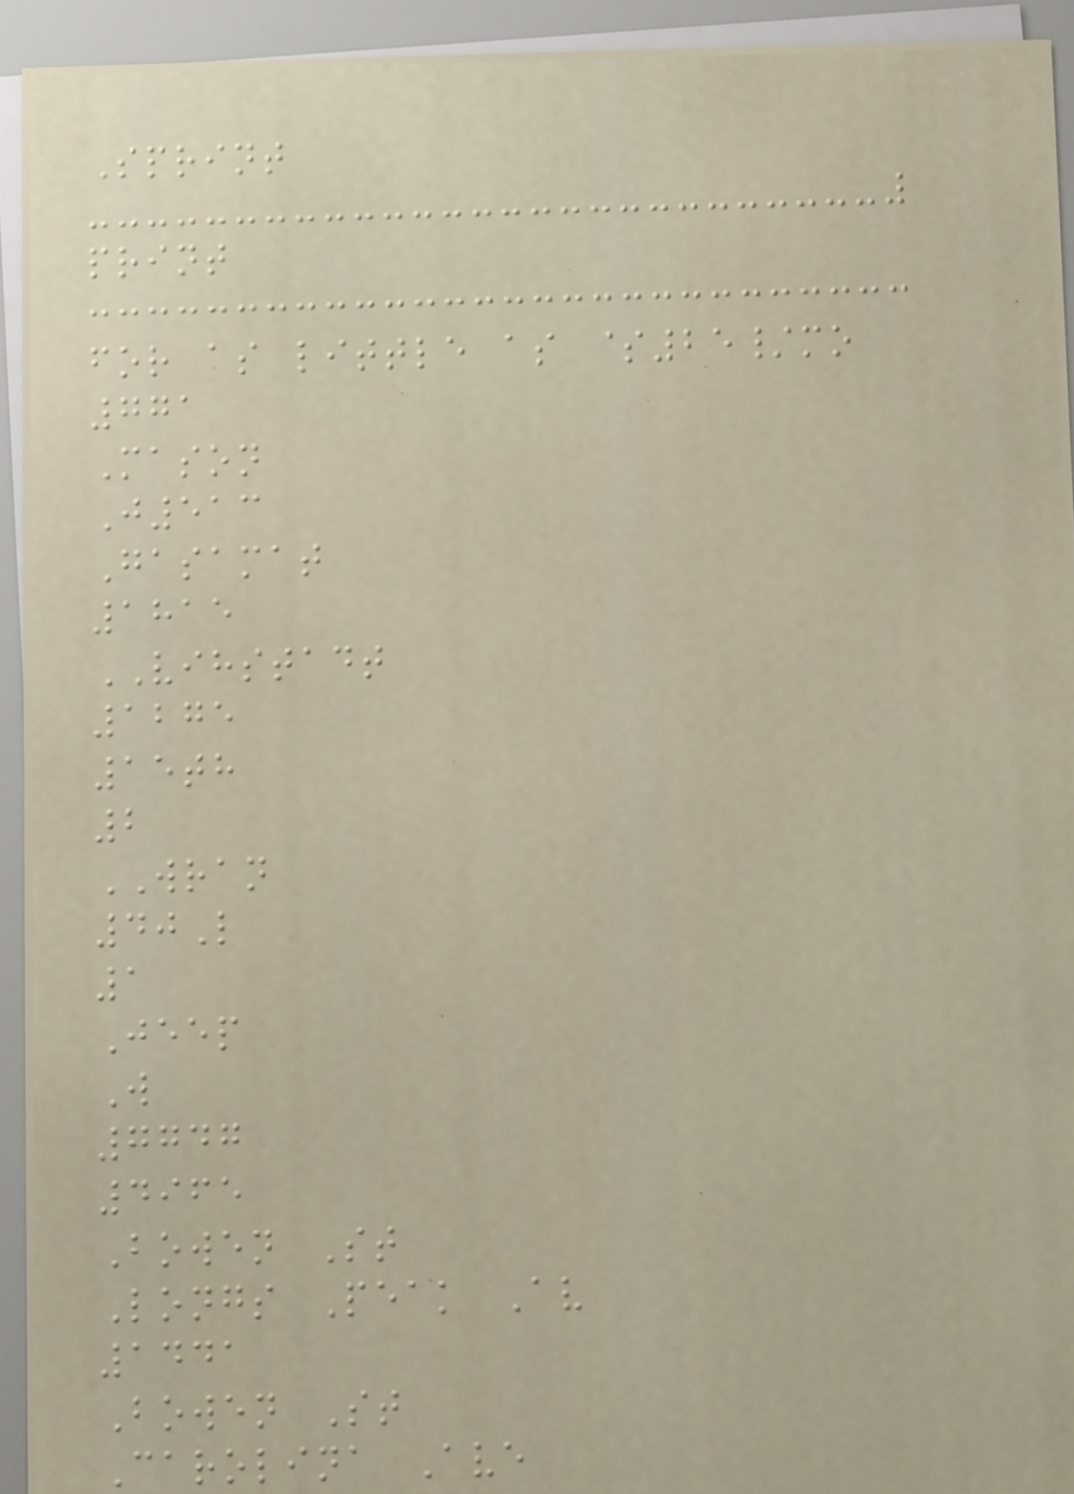Sprint
print
for as little as $25/mo
771
Mason
J513
Gasamat
1815
VIHSTADT
1275
15th
2
WRAN
40L
1
Jeep
W
7747
4965
Bowen St
Longs Peak Av
1441
Bowen St
Carolina Ave
